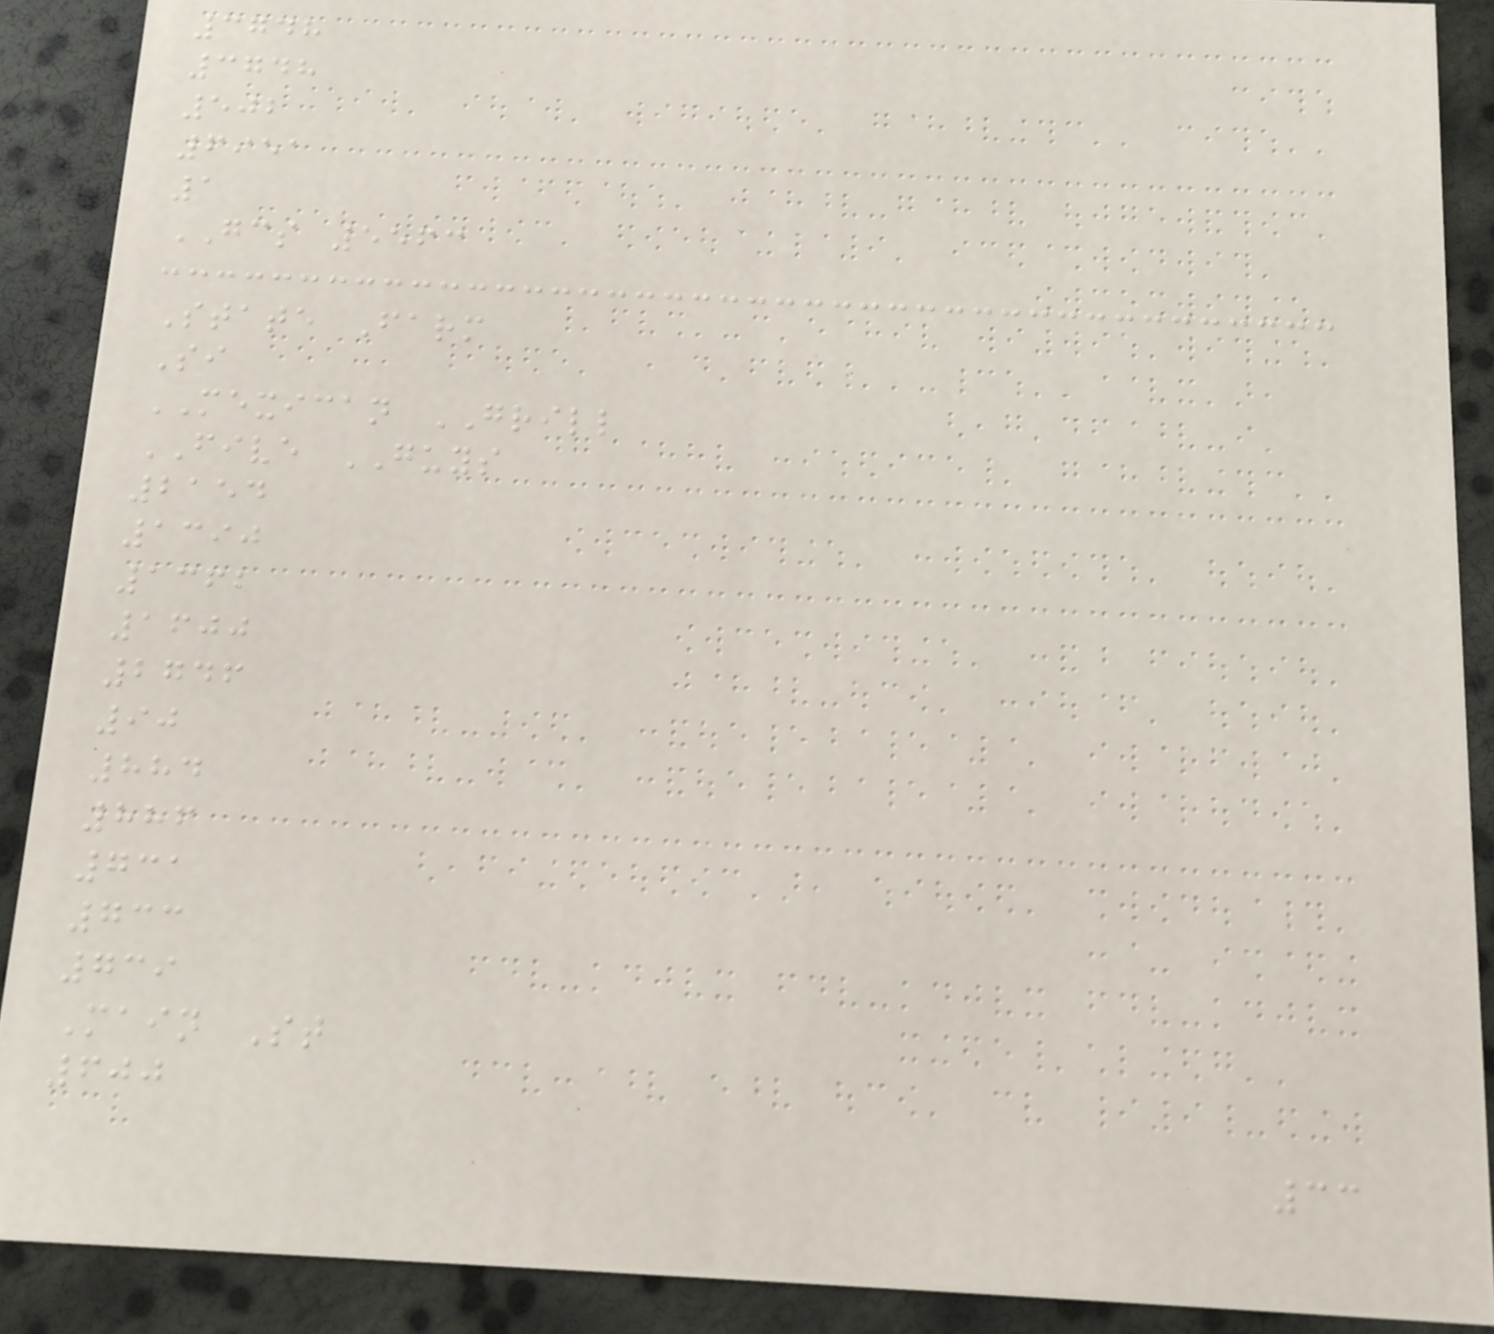3748
3748
502
6951
1
GCS 5563
State Farm
Si
MEXICAN GRILL
FIVE GUYS
2154
1390
1362
1600
2746
90
884
886
731
733
739
Main St
600
33
